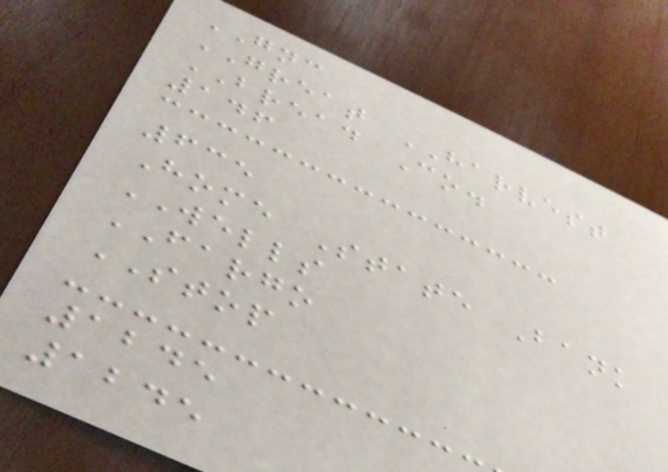GNC
GREAT HARVEST
BREAD Co.
146
635
Home State Bank
WELLS
FARGO
STOP
1245
1245
